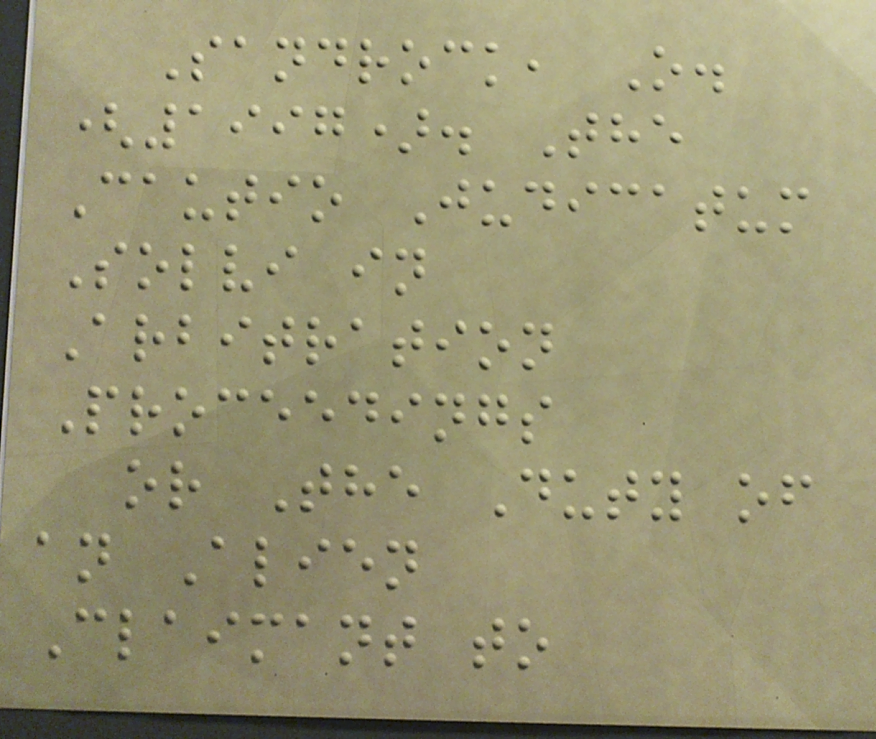Sandrock, O.
(1997). The
Cautio Judicatum
Solvi in
Arbitration
Proceedings
or The Duty of
an Alien
Claimant to
